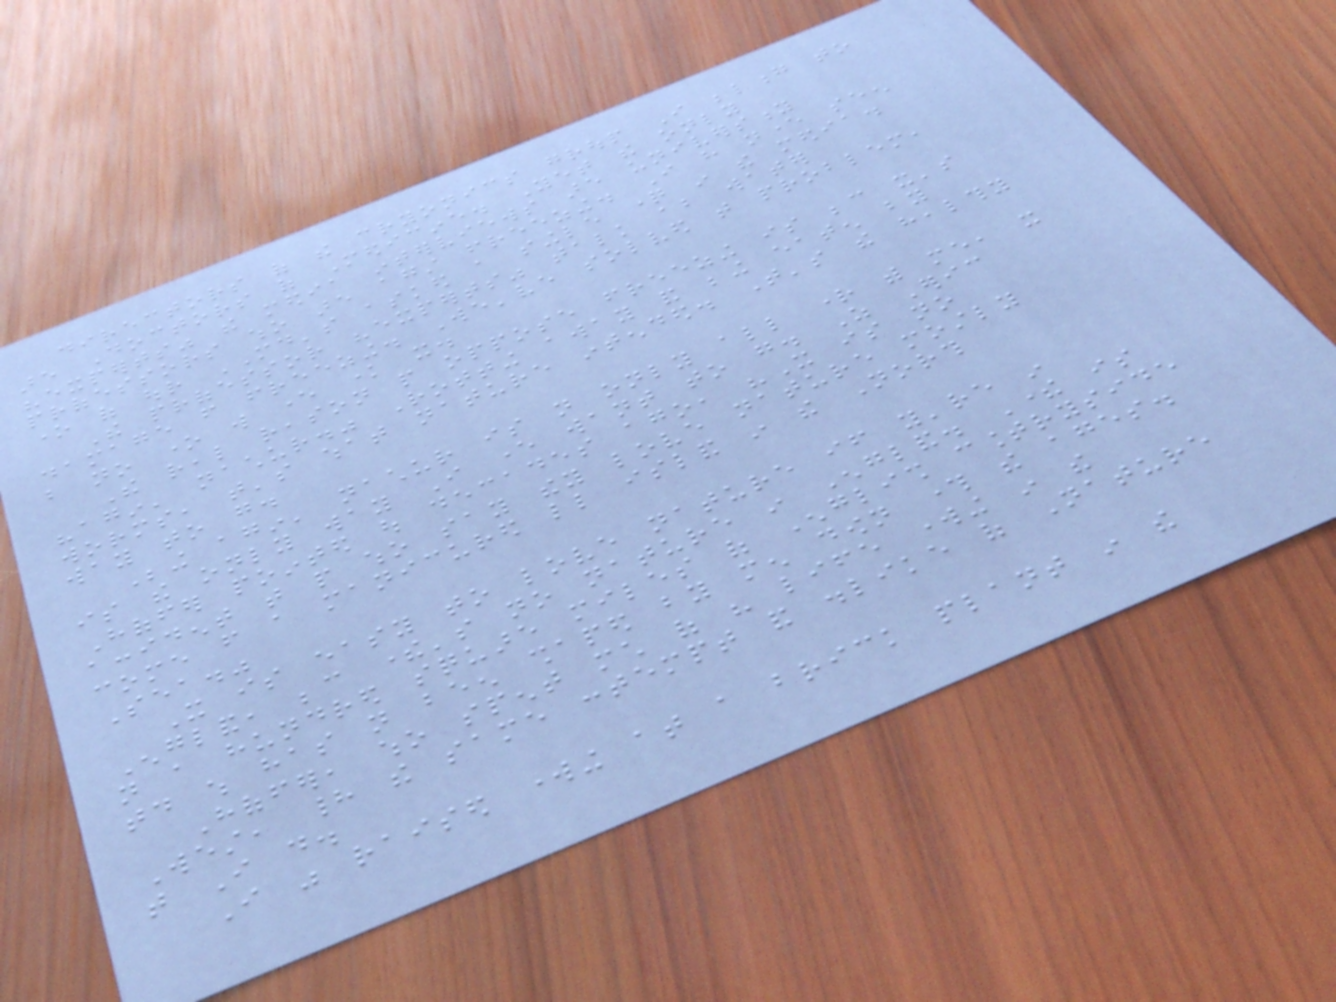directors of the cryonics group I belong to
are Doctors of Medicine. Yet the only
"experts" the media interviews are university
professors who are against freezing. I have never seen
one of our MD's asked a single question in the media.
The professor "experts" talk about water
damage from freezing. We've solved that problem,
but no one will ever know it.
The real reason people oppose freezing is because it's
"agin' nachur." Rotting away and being eaten by
worms, that's what nature intended. That's the healthy
way to go.
Being agin' nachur is not only all right with me, it
is the only way I ever want to go. As Eric
Hoffer pointed out decades ago, "It is no
accident that people who say they love nature mostly
come from a manicured little island in the North
Sea."
It is easy to love nature if you're in
England, because there's no nature in England. There is
not a hundred square miles of English countryside
today which has not been shaped by men down through the ages.
Hoffer, who spent much of his life working in the
West, had the same contempt and dislike of Nature
that I do.
I was raised working at a brick plant in the
